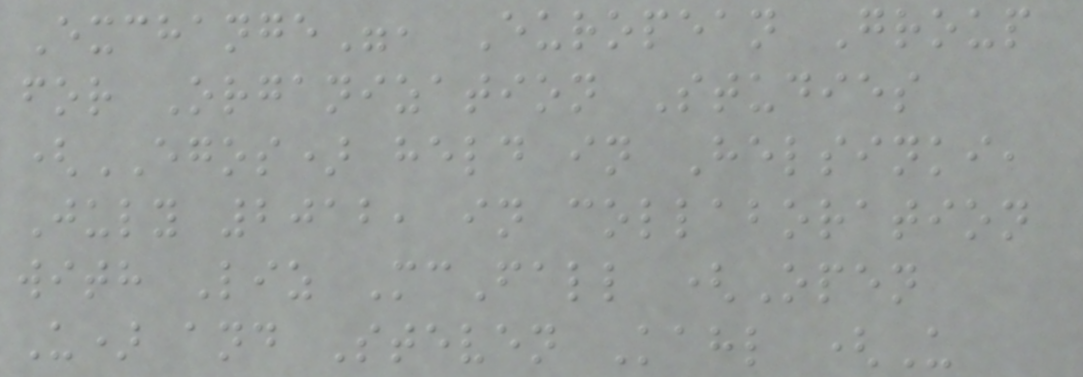Exchange", European Group
for Organization Studies
(EGOS) held in Helsinki,
July 2012, in collaboration
with Liz McFall (Open
U) and Steven Kahl (U
